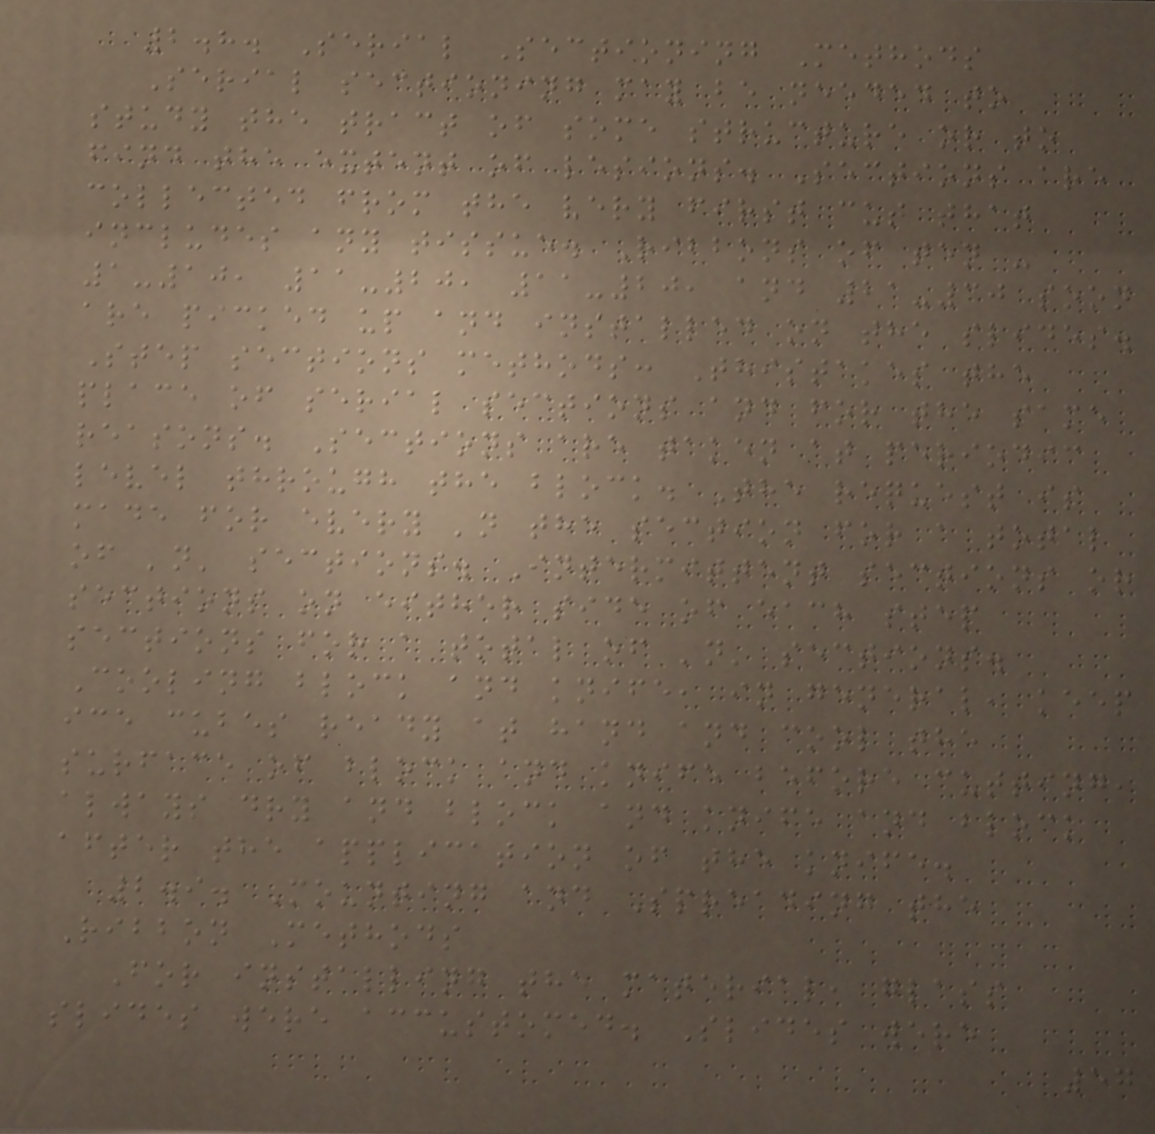2.8. Serial Sectioning Methods
Serial sectioning may be needed to
study the tract of some structure or to
find the extent of lesions. Sections are
collected from the very first cut that
includes any tissue. Ribbons of ten -
1-10, 11-20, 11-20, and 21-30 soon
are picked up and installed on the slides.
Step sections methods: Thistakes the
place of serial sections and for the same
reasons. Sections are taken at periodic
level through the block. The request is
made for every 'n the section for a total
of 'n' sections. Intermittent sections or
sections on either side of each step
sections for a total of 'n' sections.
Cooling block and knife, in general, keep
ice cubes ready at hand and cool the
surface of block and knife before cutting,
always dry and block and knife and block
after the application of the knife.
2.9. Mounting and Spreading the
Ribbon Methods
For installing the material, glass
slides were accustomed. Slides were
57
